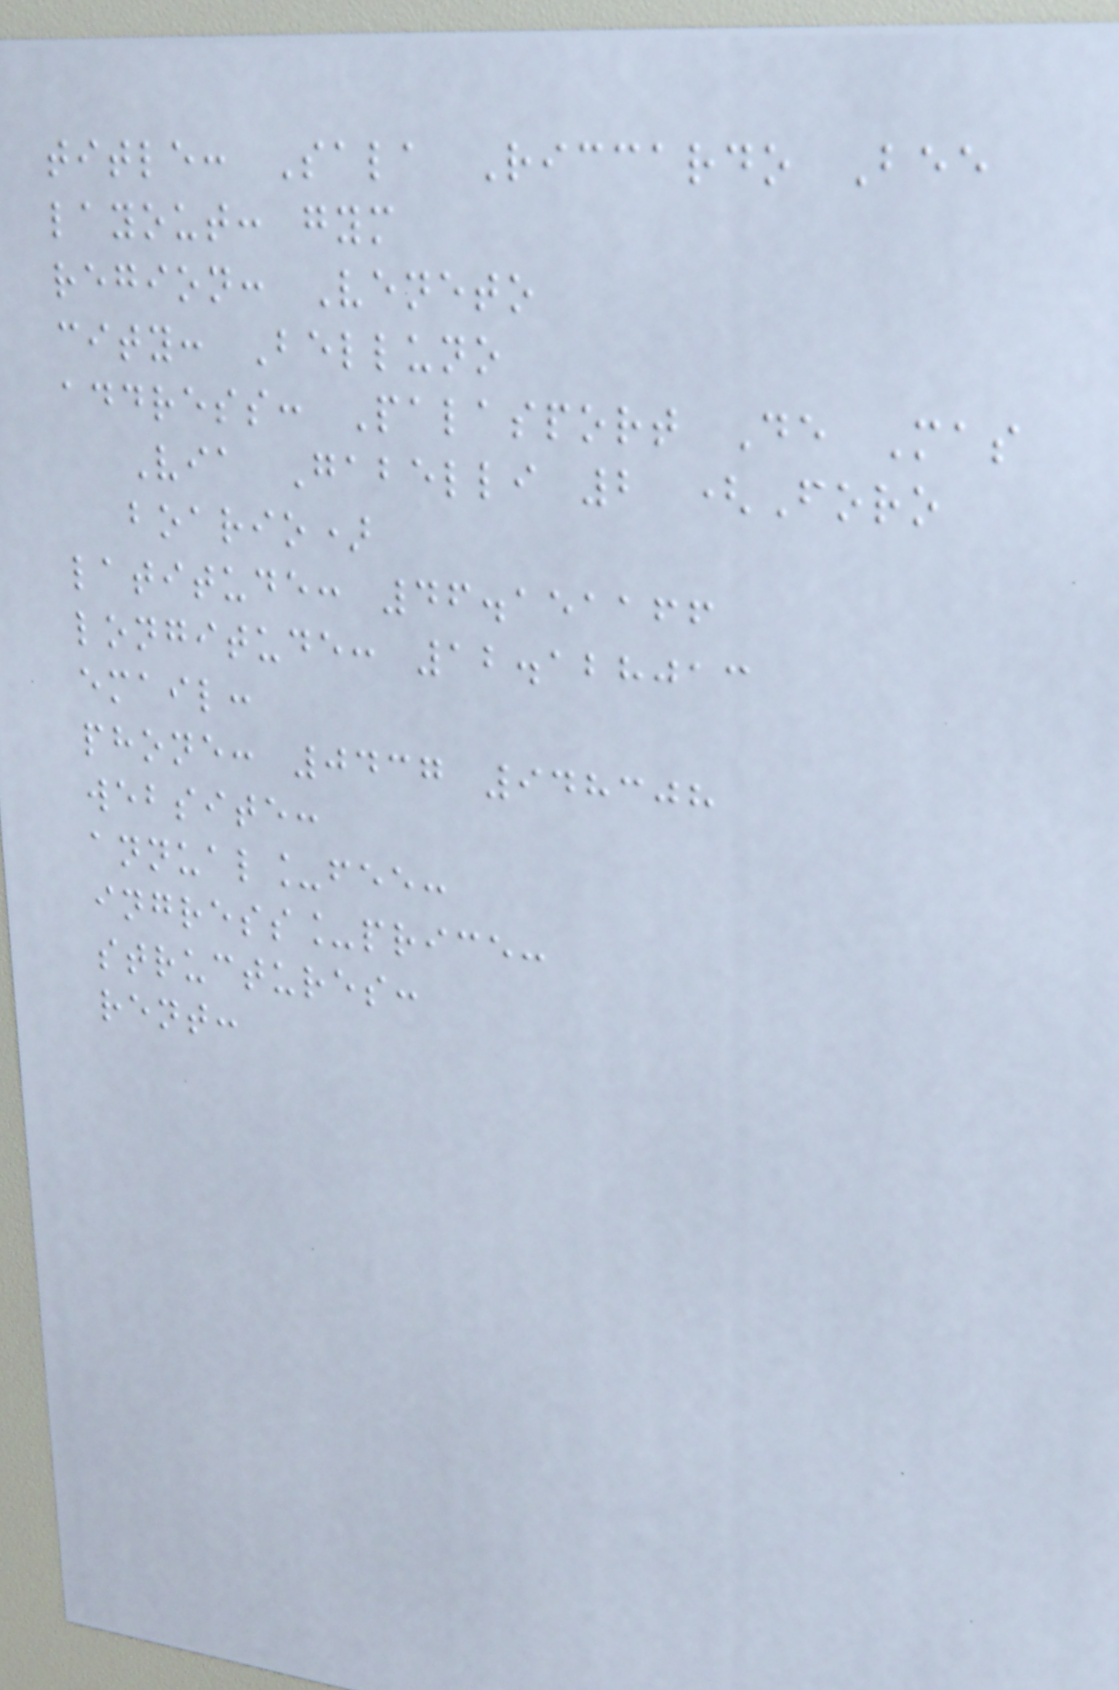title: Sala Riccardo Bee
layout: gym
region: Veneto
city: Belluno
address: Palasport De Mas
Via Gabelli 2 (Foro
boario)
latitude: 46.151166
longitude: 12.128013
email:
phone: 0437 948308
website:
annual_fee:
ingress_price:
structures:
rent:
